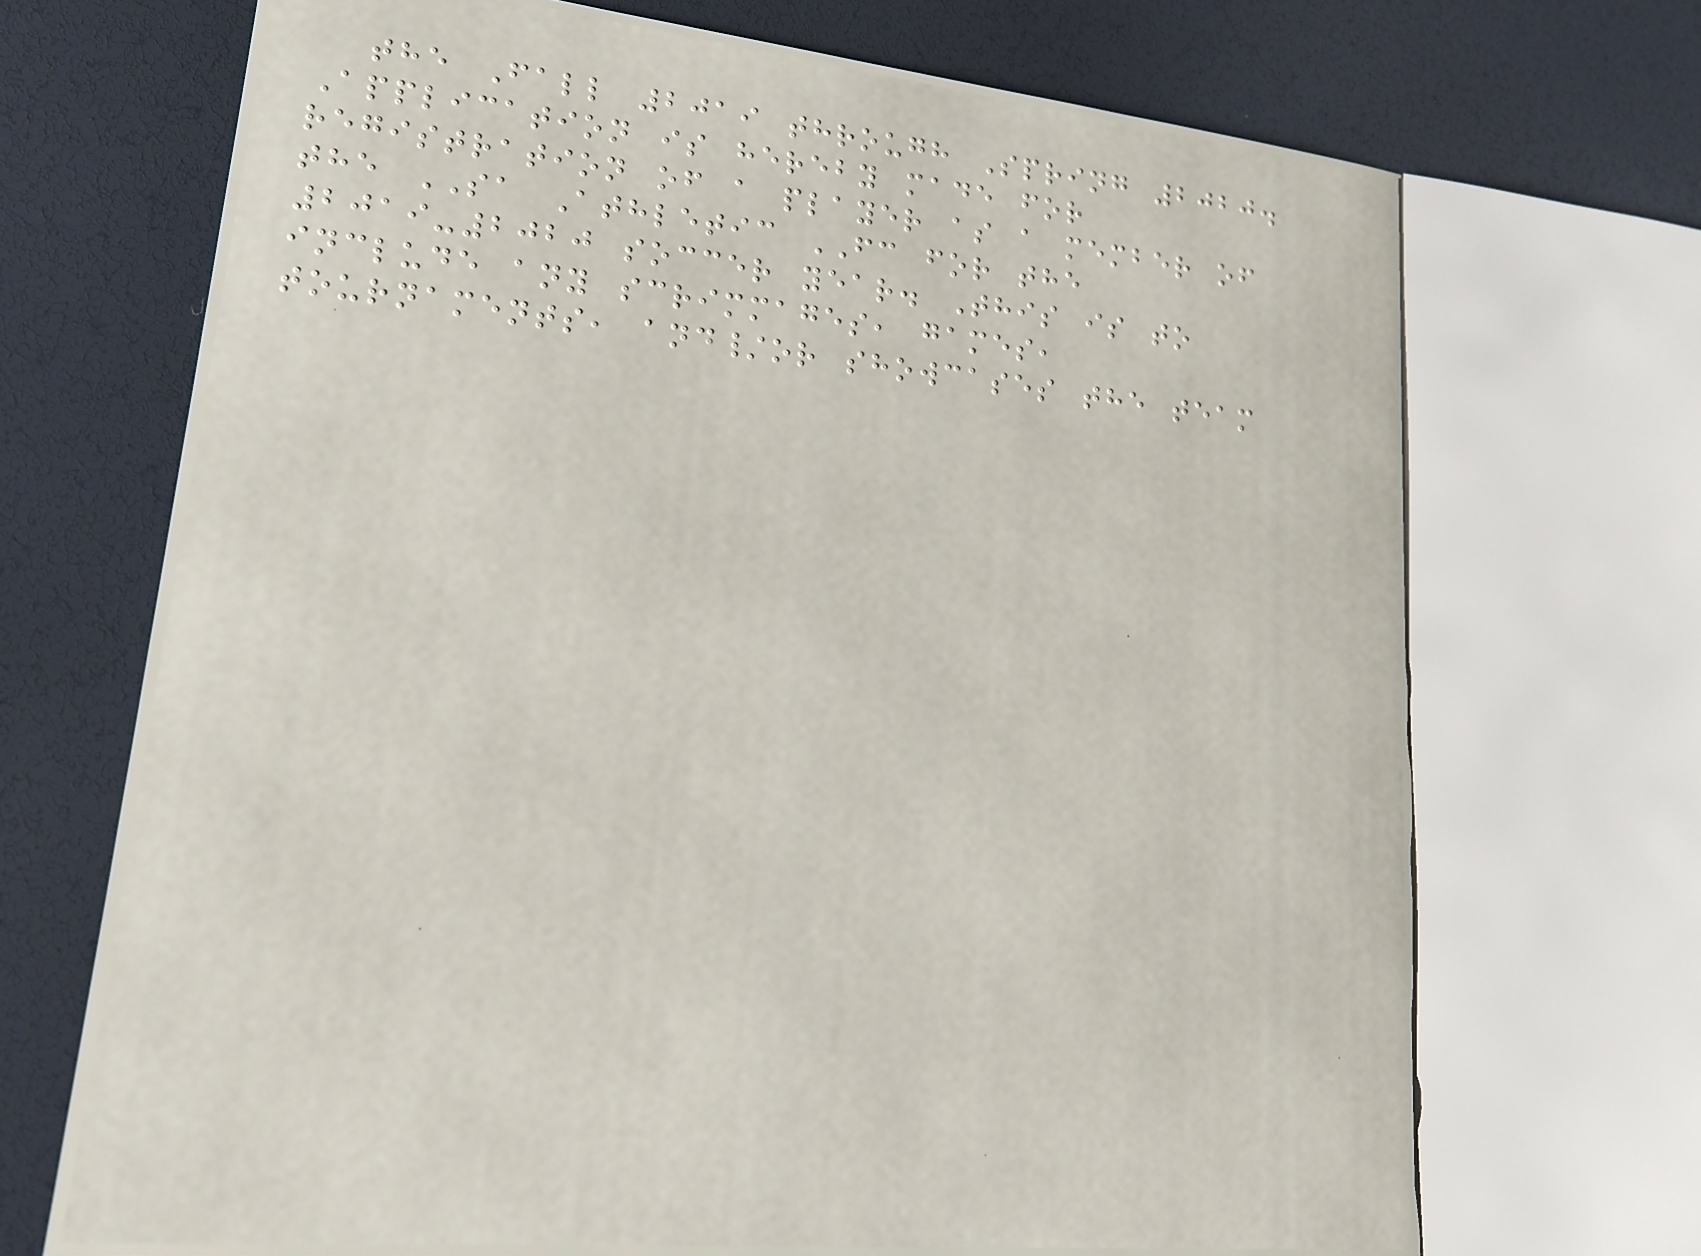the Fall 2019 through Spring 2020.
Application is hereby made for
registration of a player as a member of
the SA Athletic FC for the
2019-2020 soccer year. This is to
include any scrimmages, games,
tournaments, and/or showcases the team
